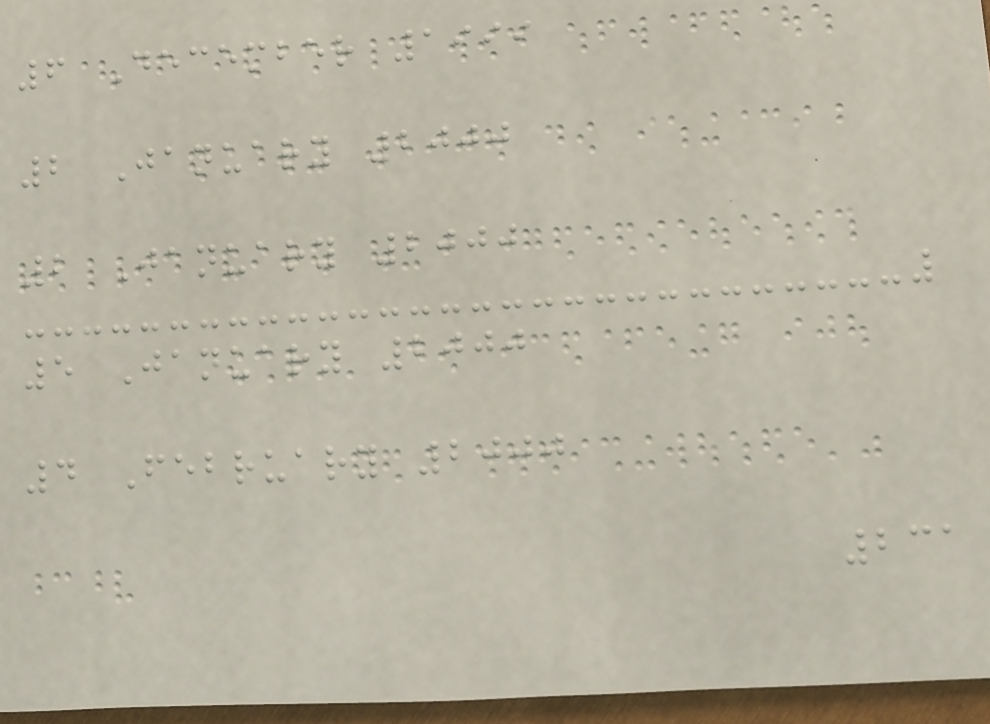6 December 1999
2 January 2000
2 January 2000
5 January 2000
4 February 2000
231
